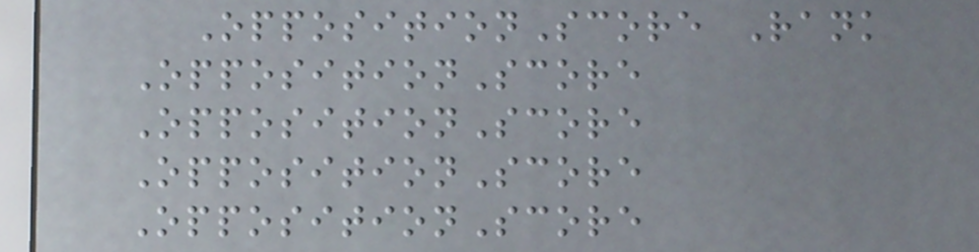OppositionScore Rank
OppositionScore
OppositionScore
OppositionScore
OppositionScore
